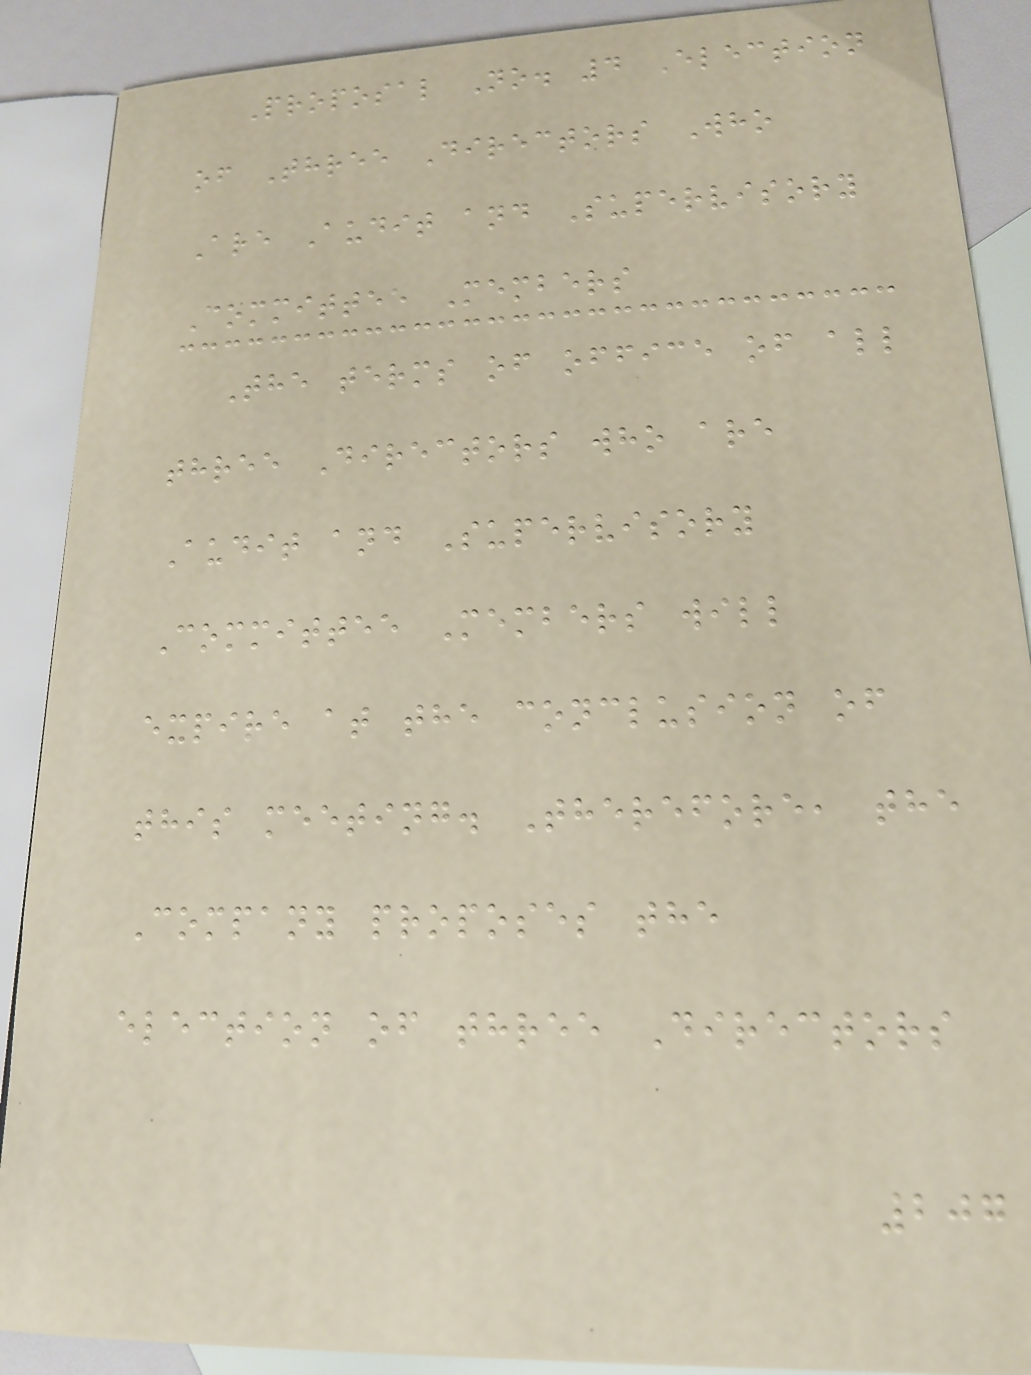Proposal No. 4 Election
of Three Directors Who
Are Audit and Supervisory
Committee Members
The terms of office of all
three Directors who are
Audit and Supervisory
Committee Members will
expire at the conclusion of
this meeting. Therefore, the
Company proposes the
election of three Directors
207
